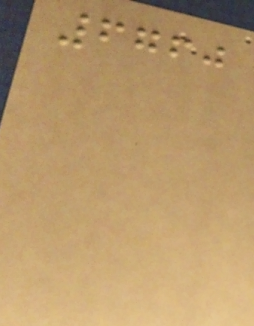6760
